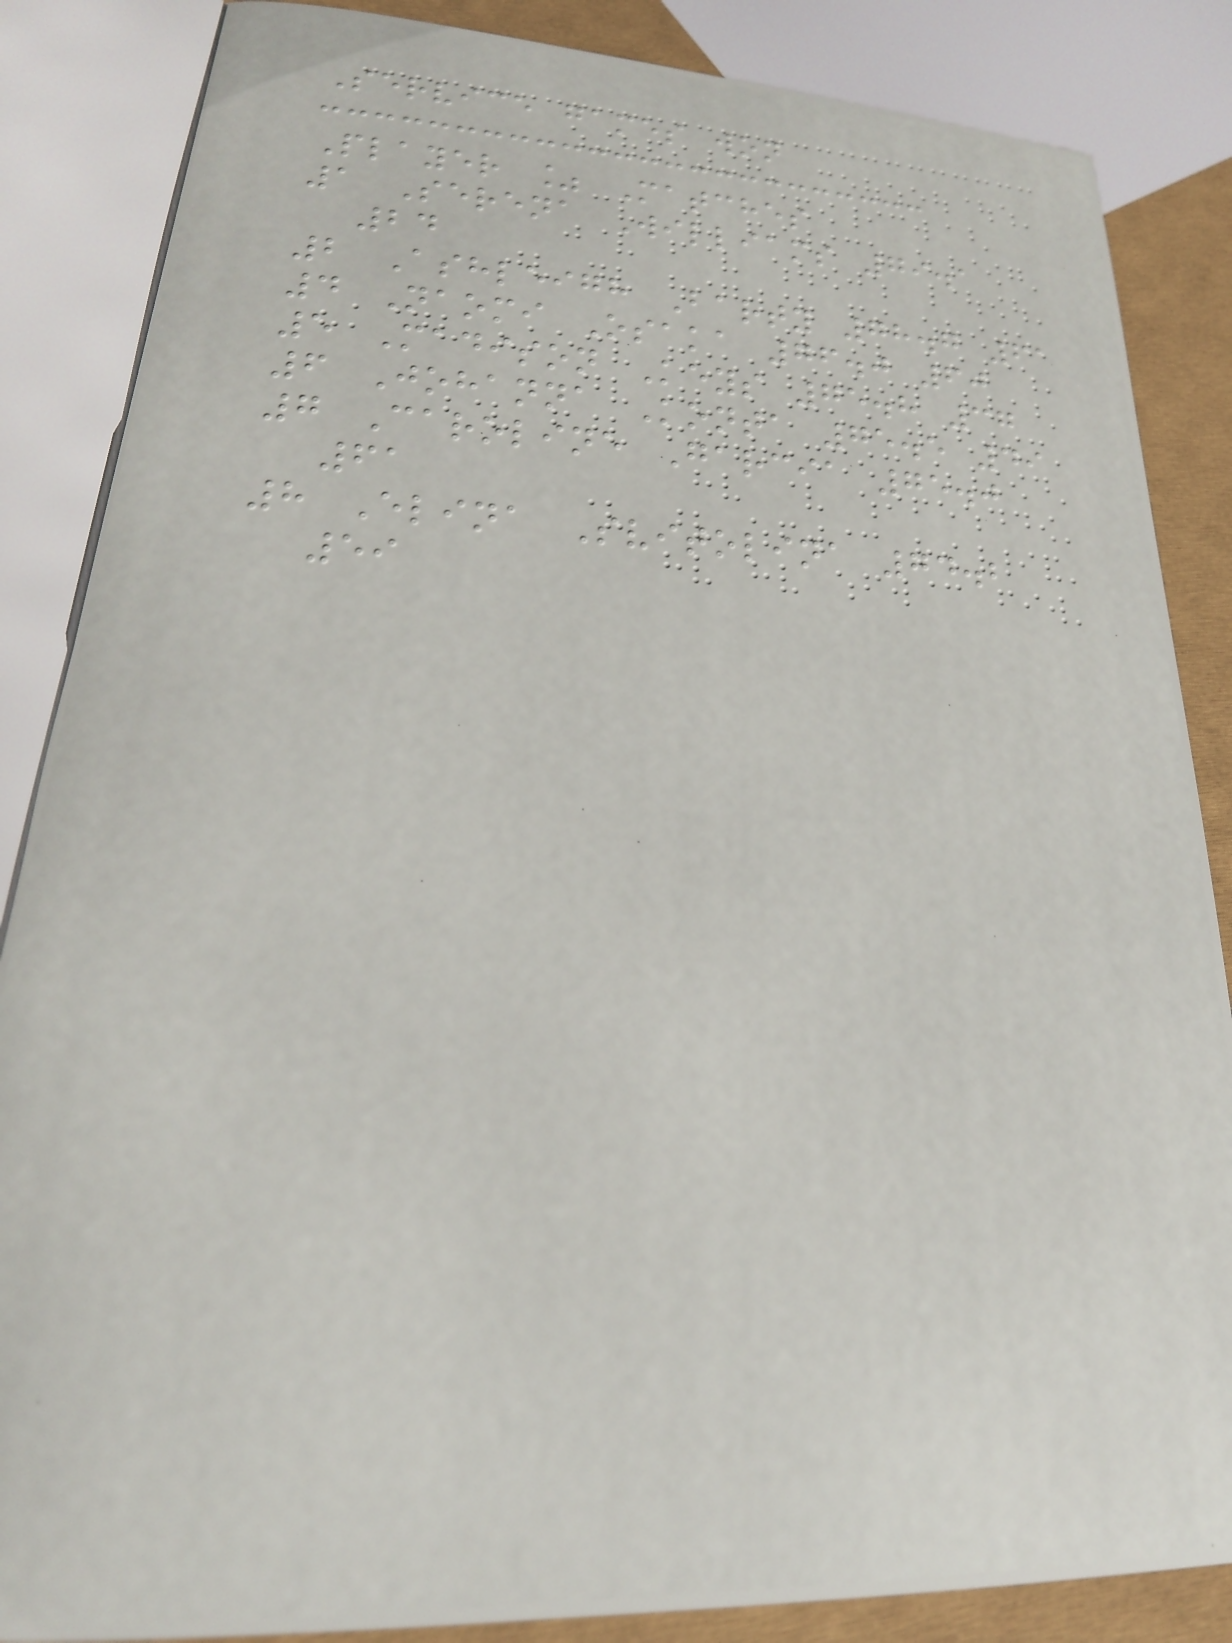Service games won
Player % Matches
1 Serena Williams 79.1
24
2 Ashleigh Barty 78.7 61
4 Naomi Osaka 76.0 60
5 Madison Keys 75.8 37
6 Johanna Konta 75.5 49
7 Caroline Garcia 75.0
61
8 Elina Svitolina 74.2
59
